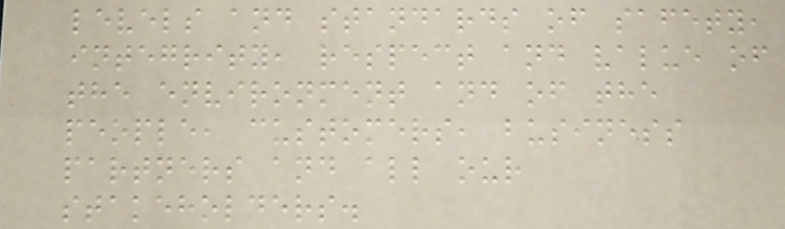levels and standards of safety,
integrity, respect and value of
the environment and of the
people, customers, business
partners and all our
stakeholders.
